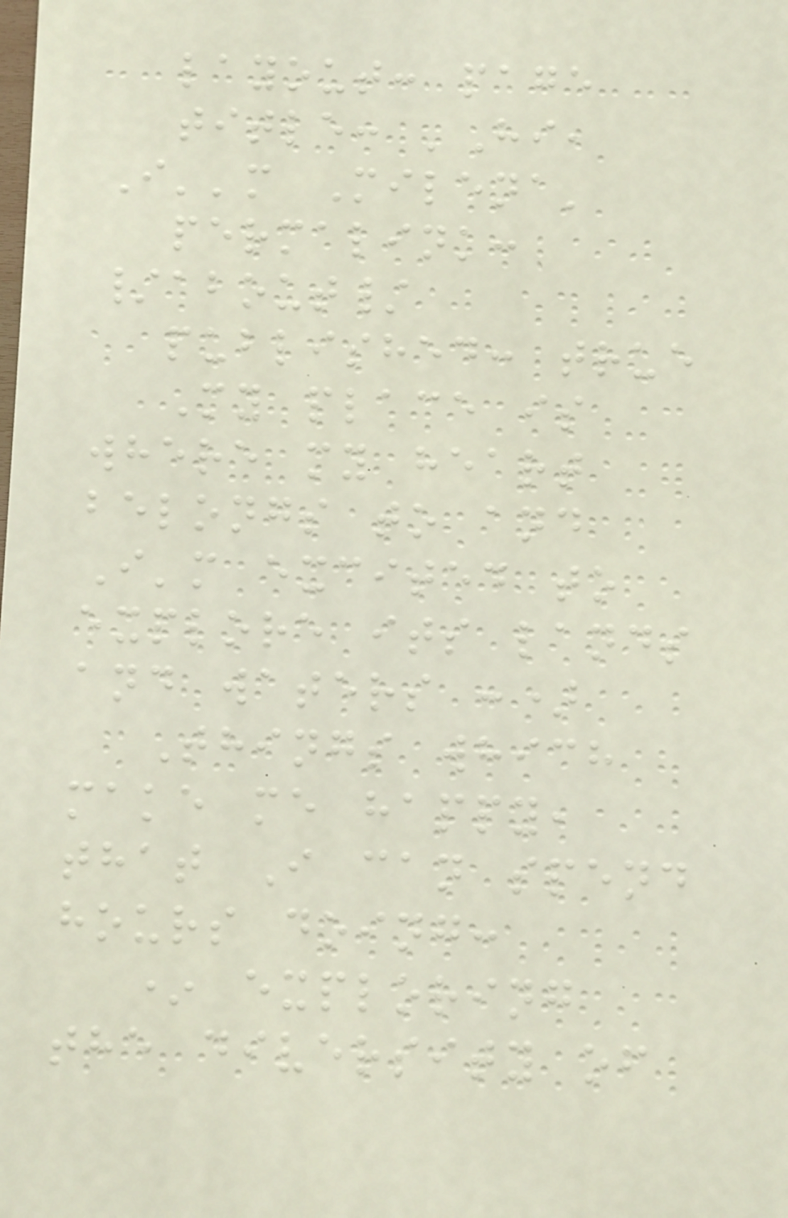layout: page
title: 'Hi,
I''m Milena'
permalink:
/about/
published: true
My place is
where my heart
belongs to and
I'm excited to
explore its lands
and waters :)
Things which
make me happy,
that I can spend
hours doing:
* exploring
the diversity of
